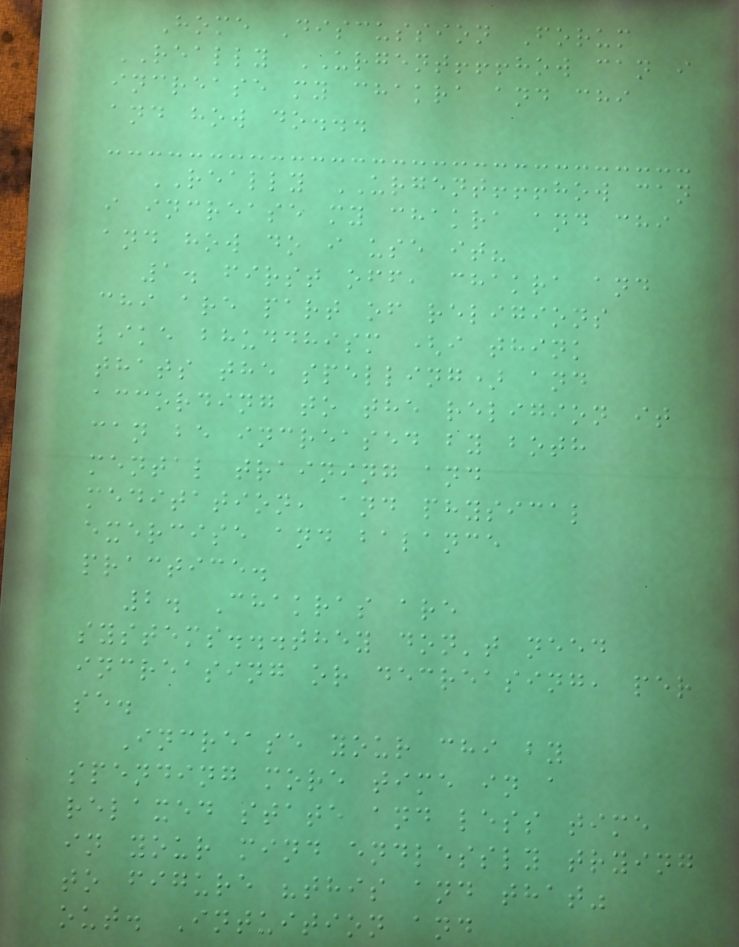Home Discussion Forum
REALLY URGENT!!!how can i
increase my chakra and chi
and how do...
REALLY URGENT!!!how can
i increase my chakra and chi
and how do i use it?
1. first off, chakra and
chi are part of religions
like bhuddhism (i think
thats the spelling) and
according to the religion it
can be increased by both
mental training and
meditation, and physical
exercise and balance
practice.
2. Chakras are
systems...they don't need
increasing or decreasing, per
se.
Increase your chi by
spending more time in a
relaxed state and less time
in your mind endlessly trying
to figure "this and that"
out. Intuition and
